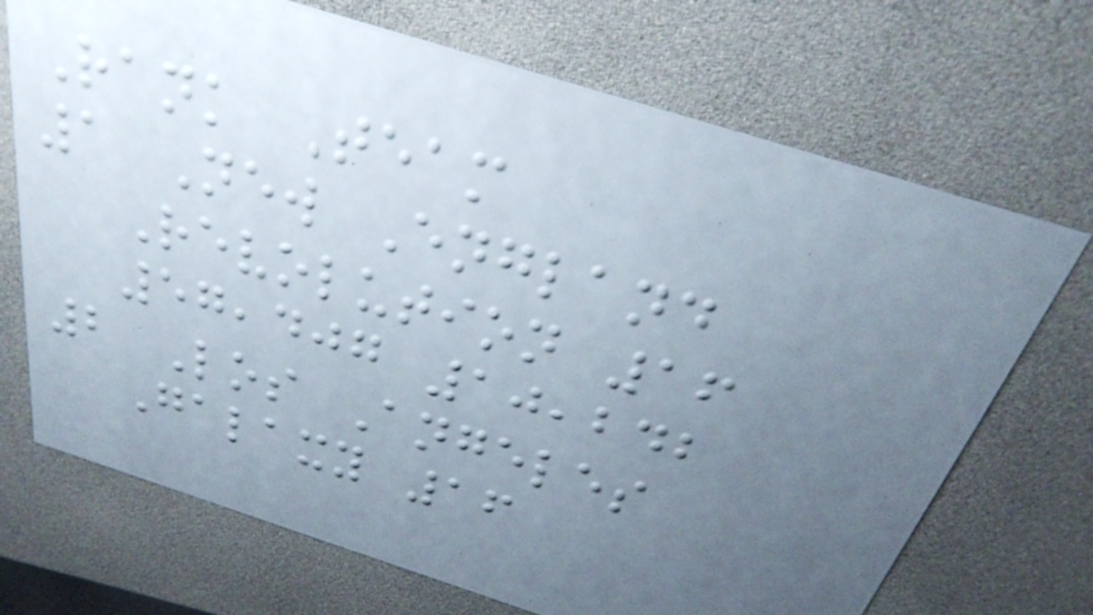Rank Team
1 New England
Revolution 16
57,407 10,242
2 Los Angeles
Galaxy 16
